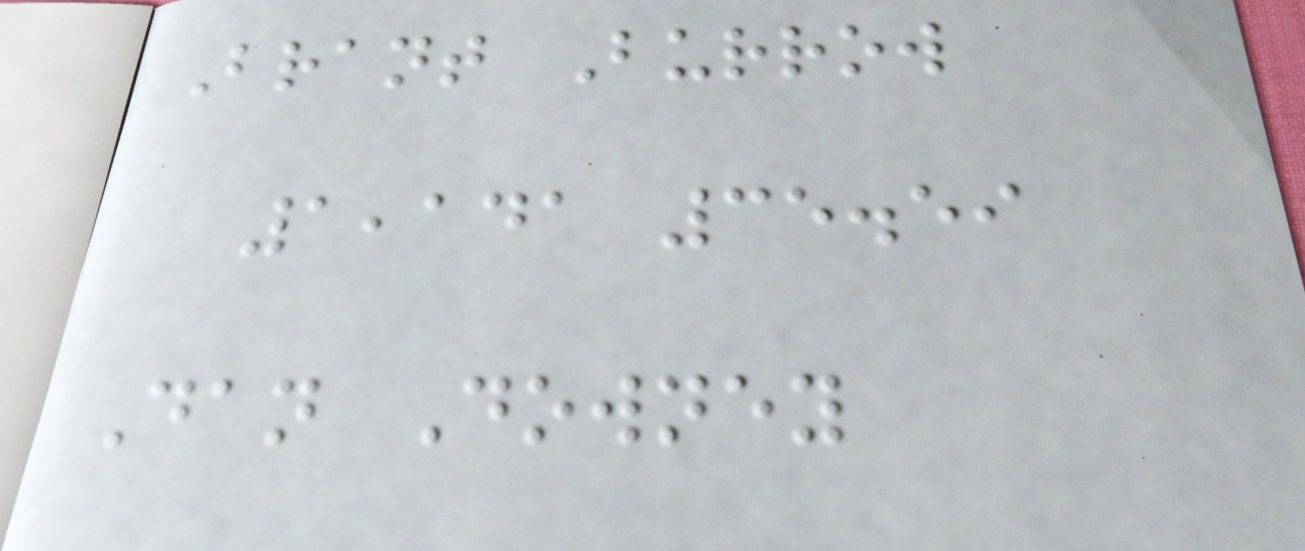Brant Burrow
1,141 35.59
Dan Downey
